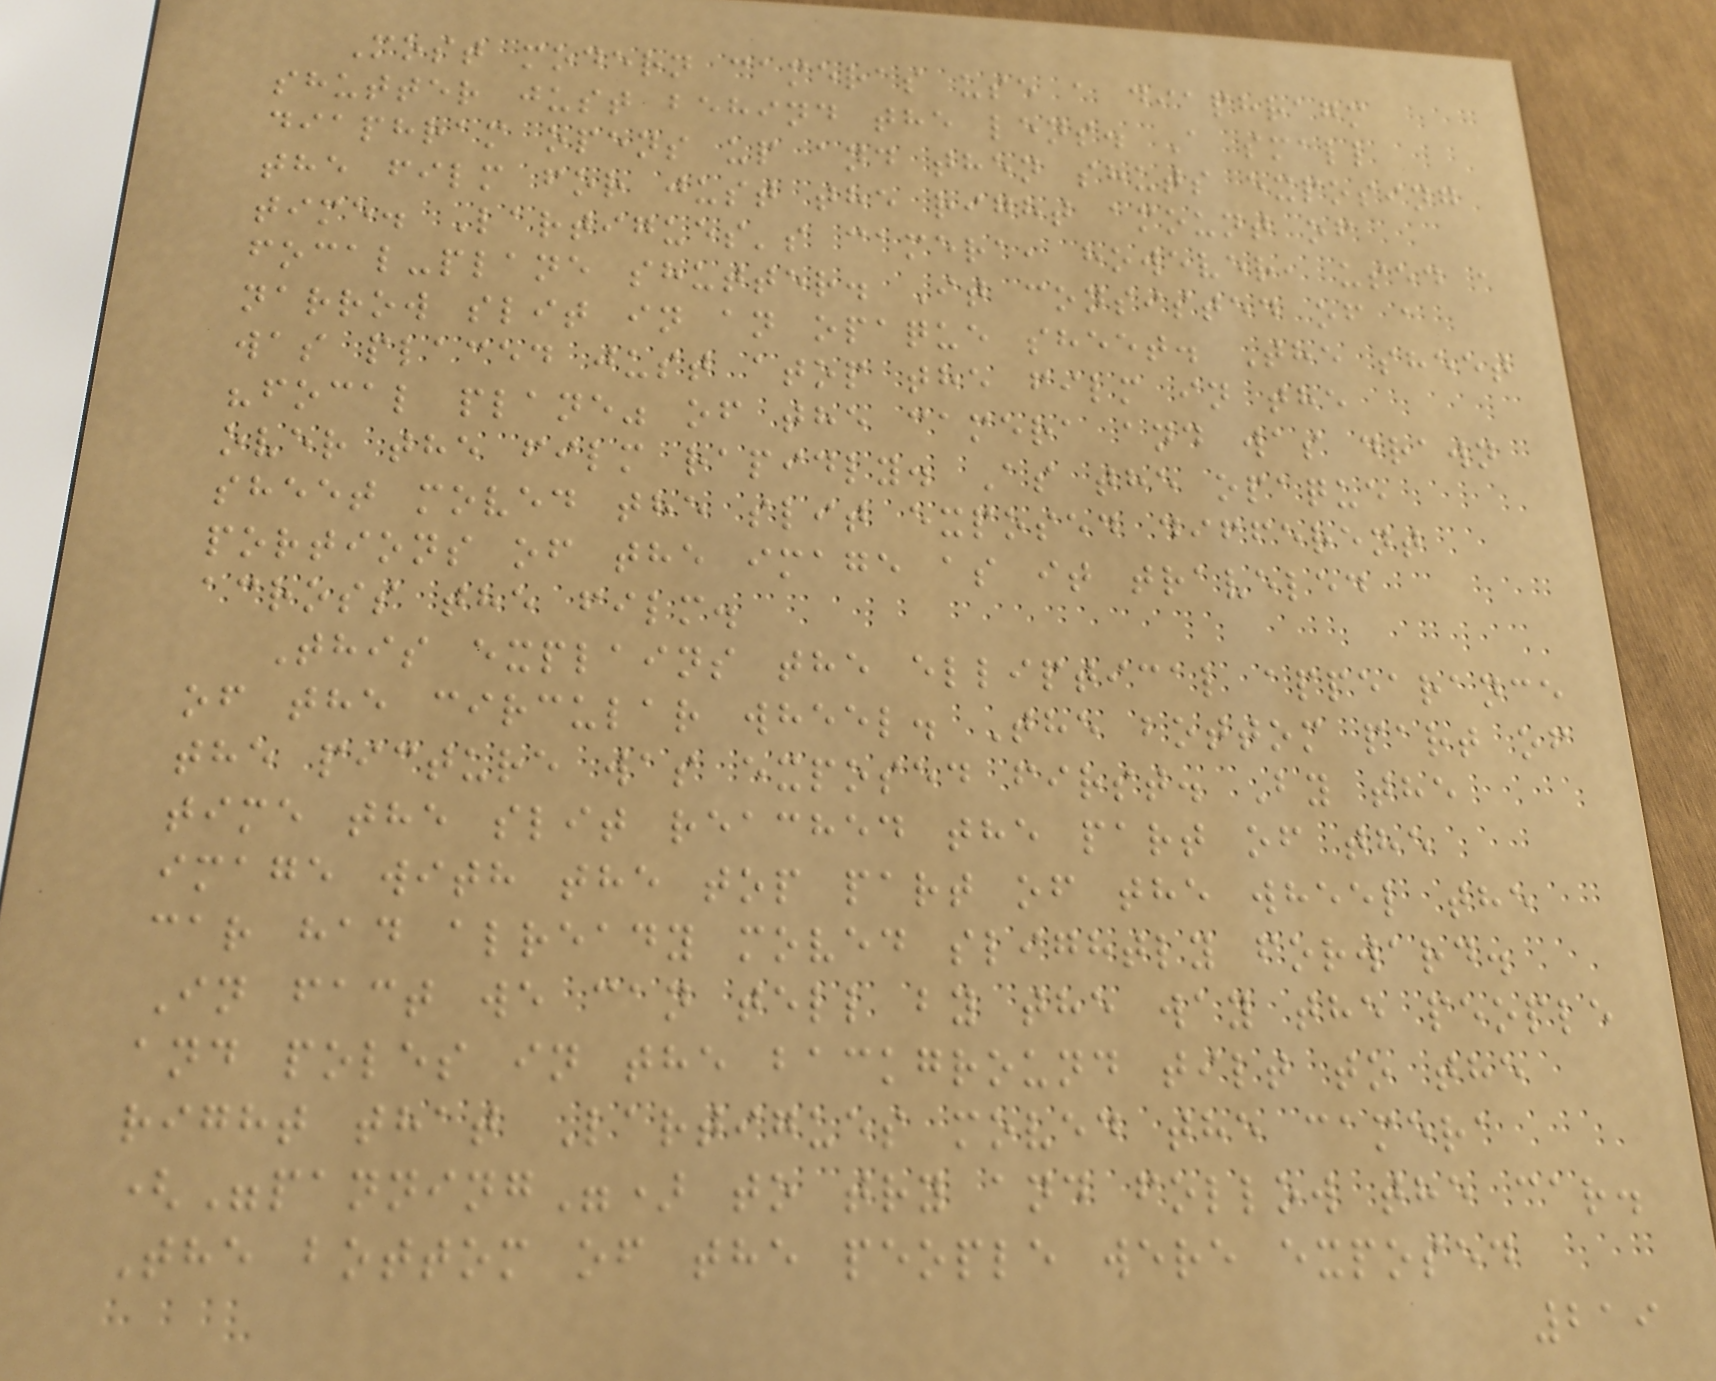Most modern cameras use a diaphragm
shutter just behind the lens. A small
diaphram opens up and then shuts exposing
the film for just the right amount of
time. Lartigues's camera, however, used a
focal-plane shutter. It consisted of a
narrow slit in an opaque sheet. The sheet
was placed just atop the film in the
"focal plane" of the camera and was drawn
over the film rapidly. As the opaque
sheet moved the slit exposed different
portions of the image as it traveled
across the film.
This explains the elliptical appearance
of the circular wheel. The bottom part of
the picture was exposed first. By the
time the slit reached the part of the
image with the top part of the wheel the
car had already moved slightly forward.
In fact we can tell by the way the people
and poles in the background tilt to the
right that Lartigues moved the camera
("panning") to try and follow the car.
The bottom of the people were exposed
219
